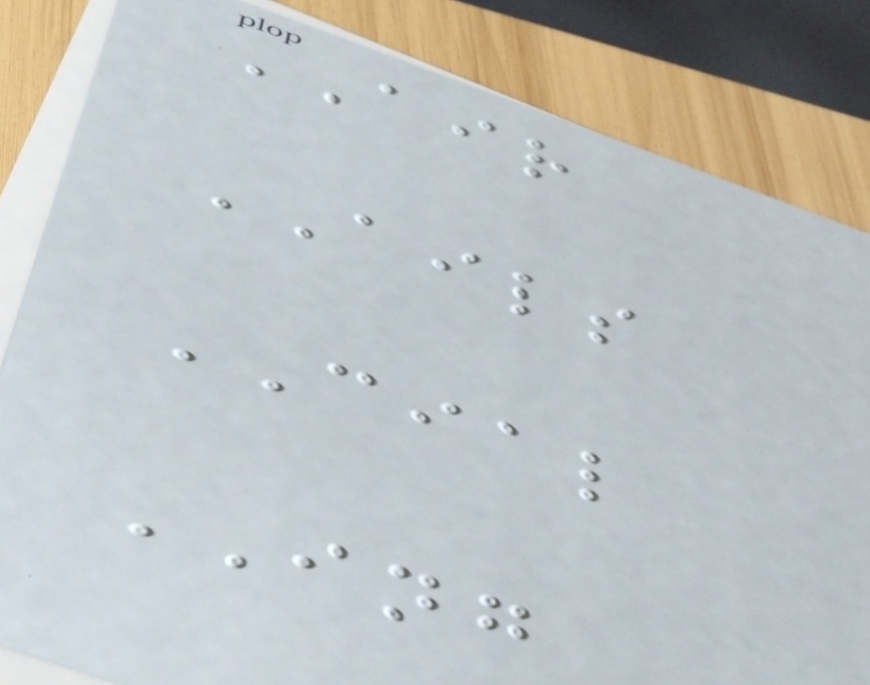AIR
AILS
CIAL
ING
